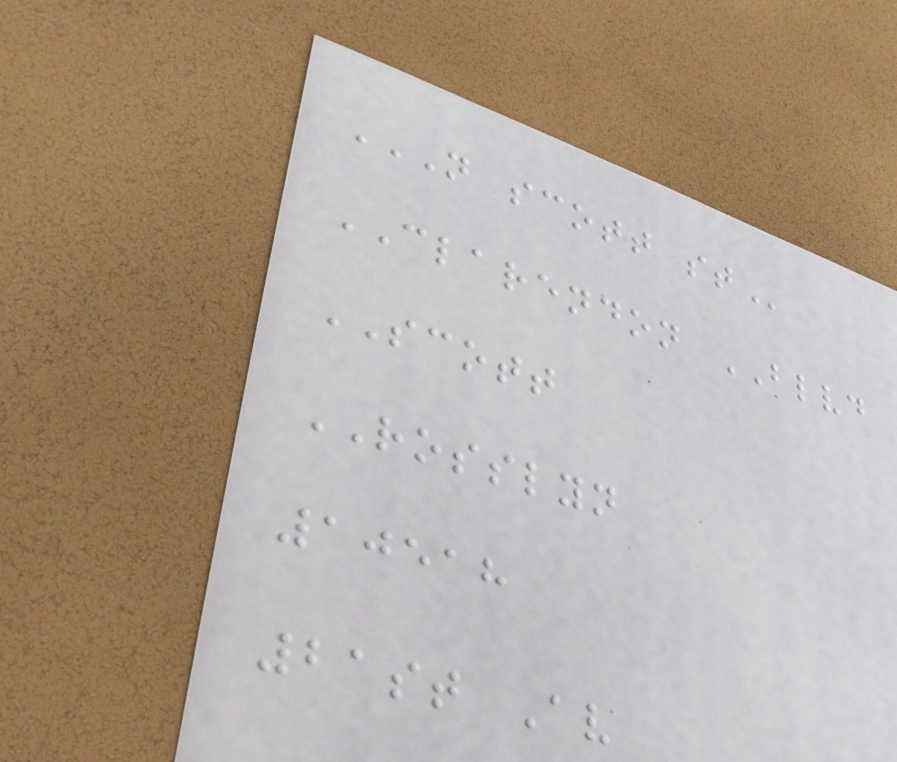N SCOTT ST
CLARENDON BLVD
SCOTT
ROSSLYN
10518
21st Av
